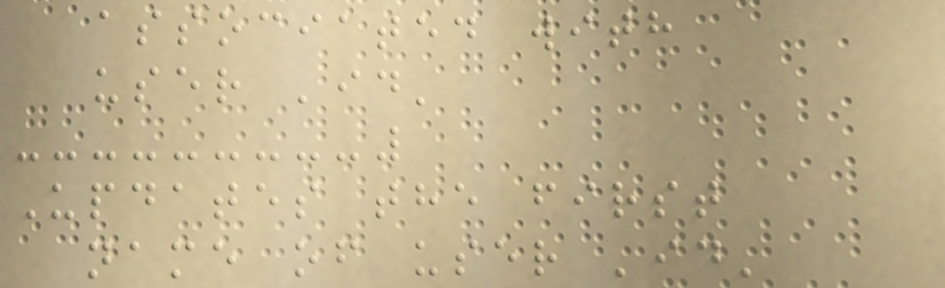associated with
user 'id'
Updates the first
name of user 'id'
